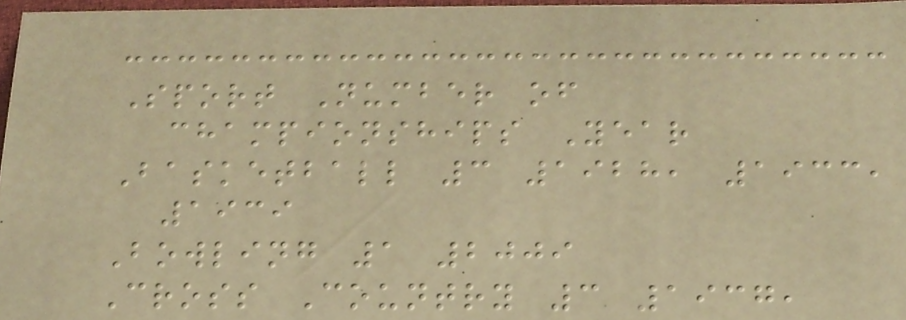Sport Number of
championships Year
Basketball 3 1928, 1933,
1939
Bowling 1 2009
Cross Country 3 1937,
